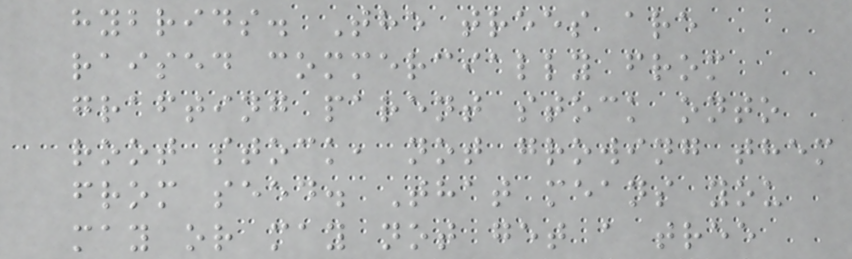hybrids. The trees are
raised commercially from
grafting parent stock onto
root stock, not growing them
from seed. That means you
may or may not get a tree
